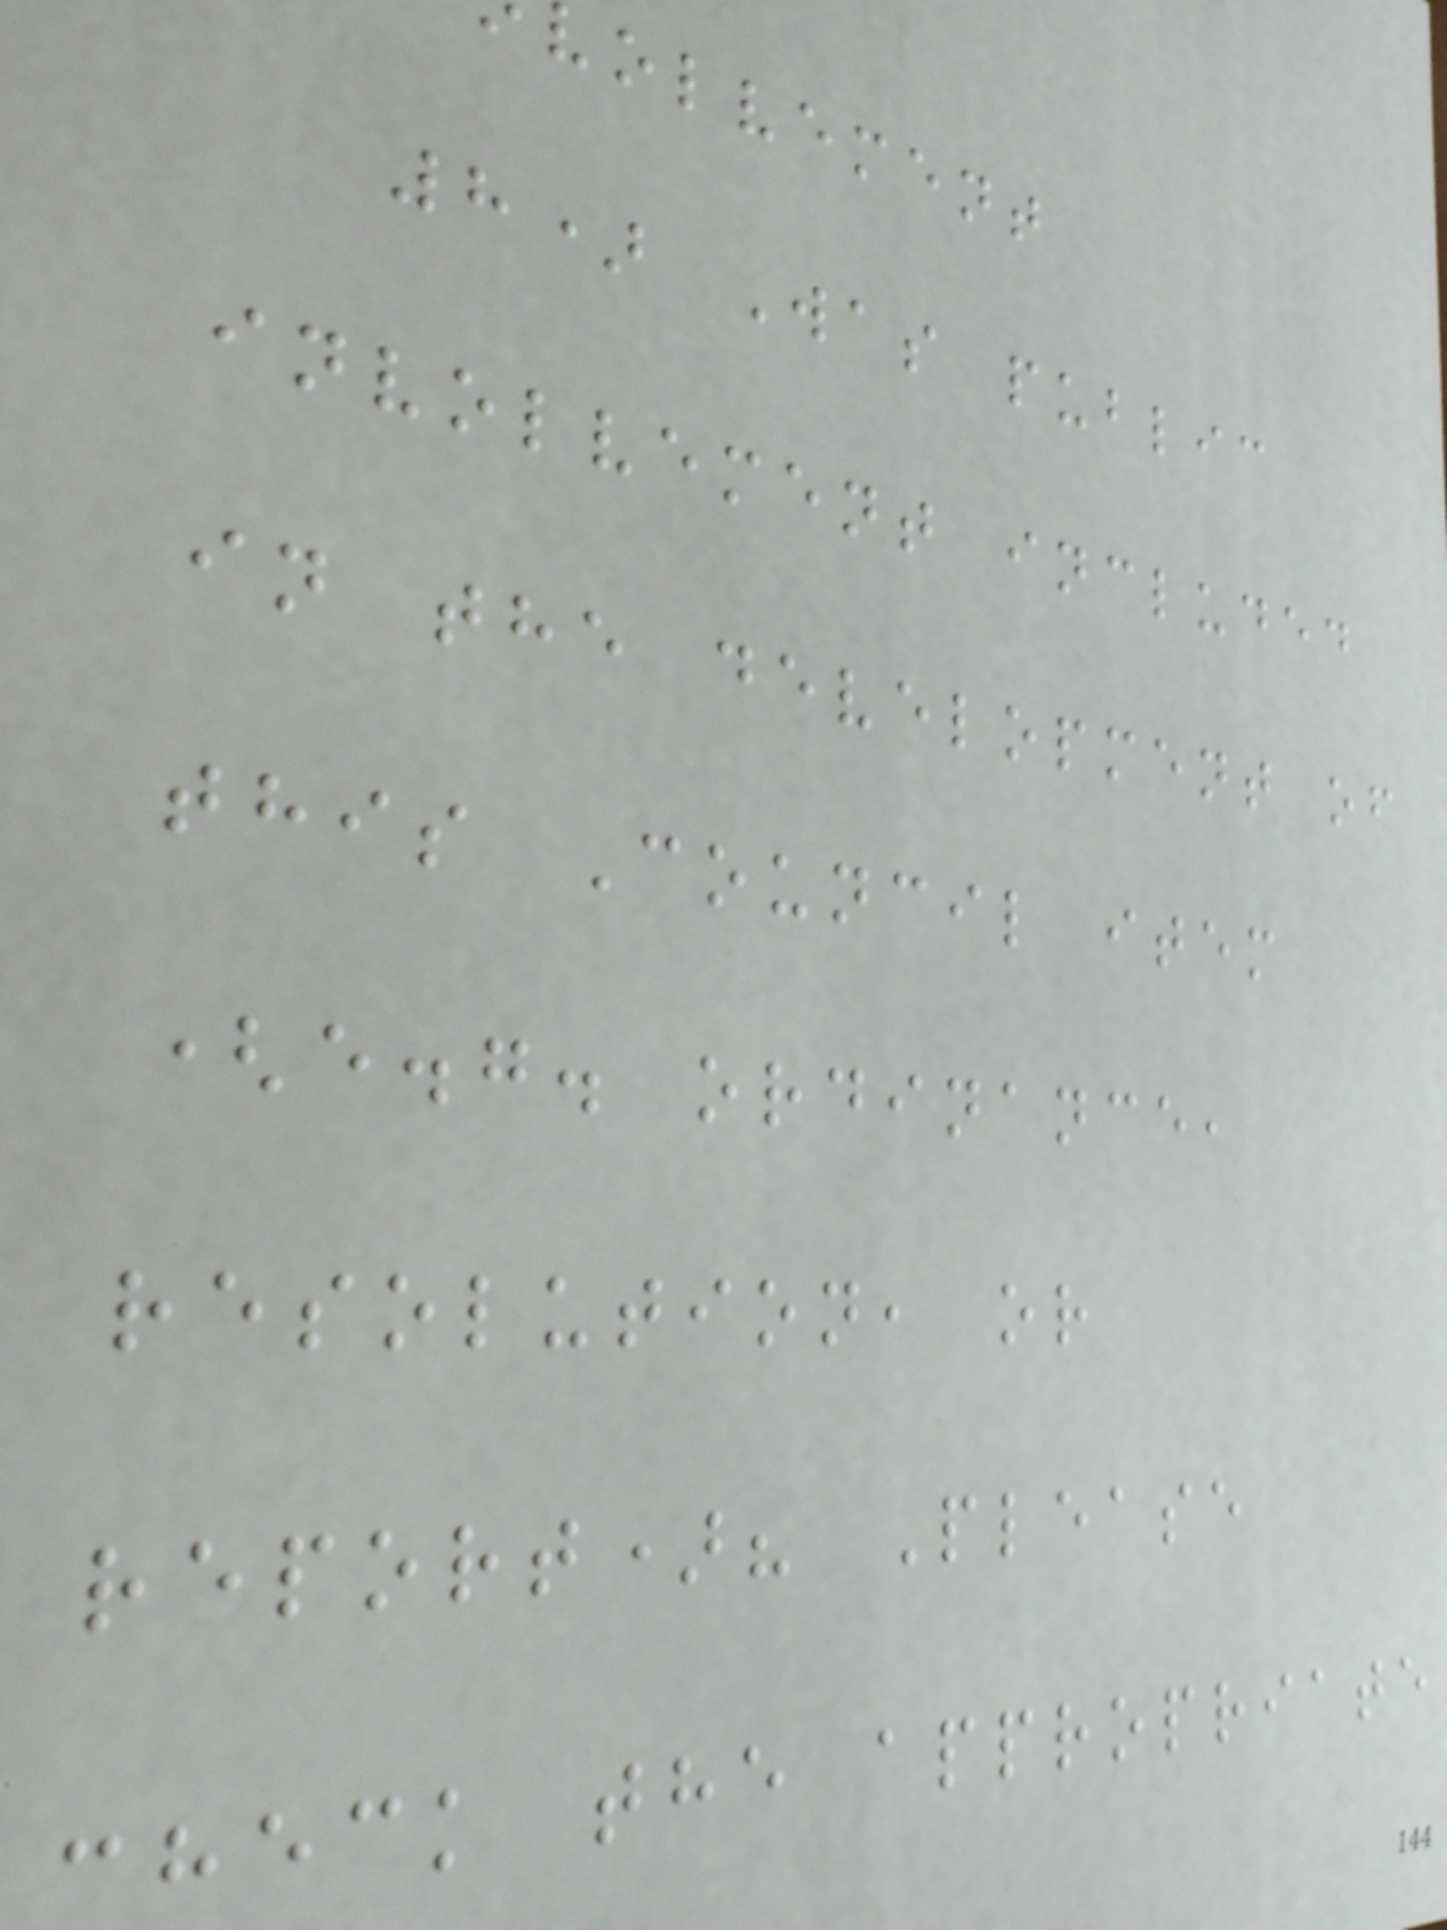olvement
8) Was public
involvement included
in the development of
this Council item
(e.g. ordinance,
resolution, or
report)? Please
heck the appropriate
